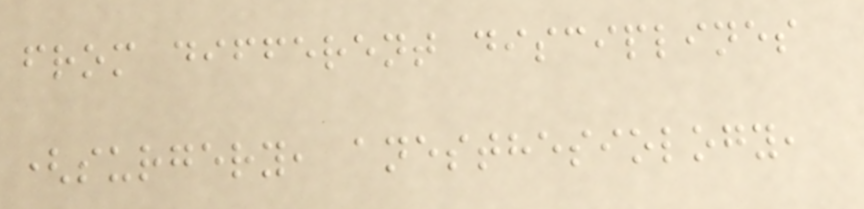from different disciplines
(surgery, anesthesiology,
